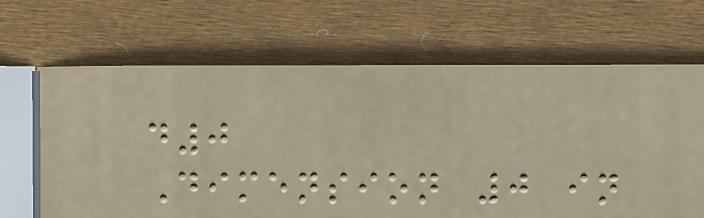d0
Dimension 0 in
